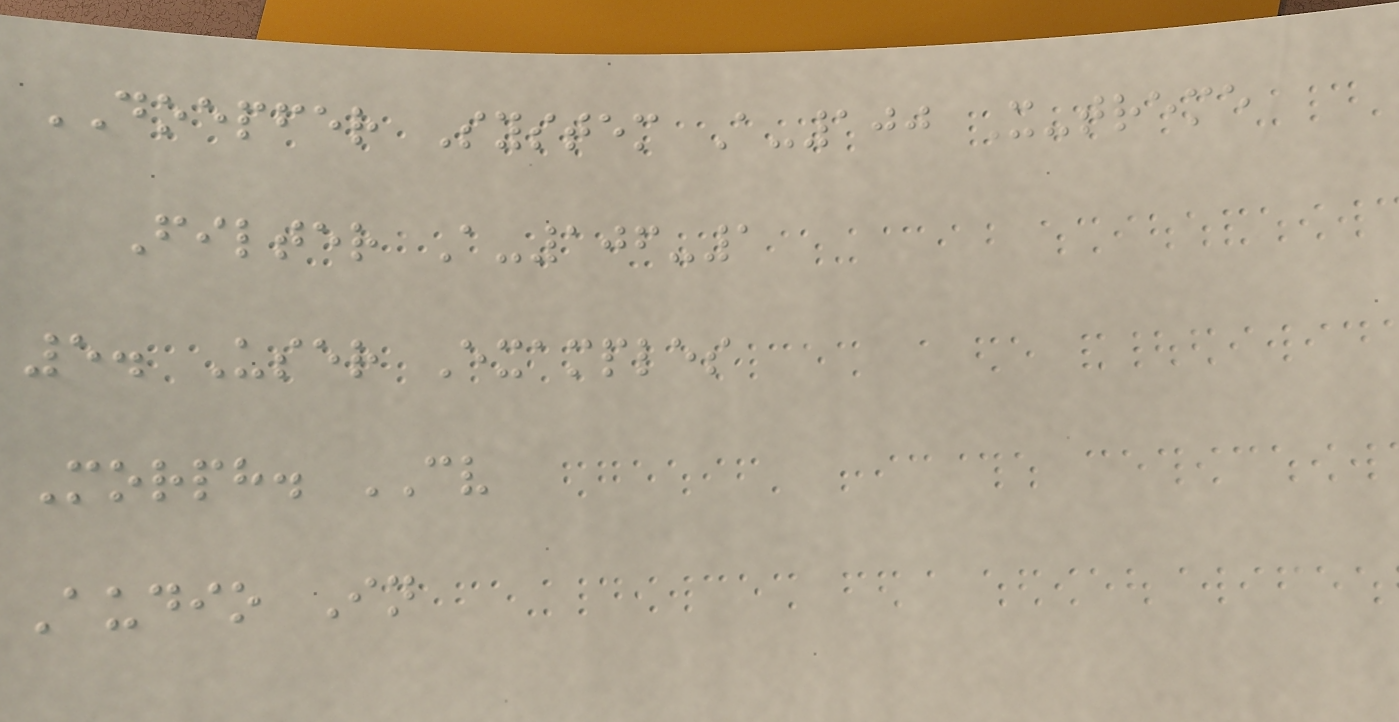DOEPFER System A-100 X-treme
Filter A-106-1
5. User Examples
Morph. CV
Audio In
